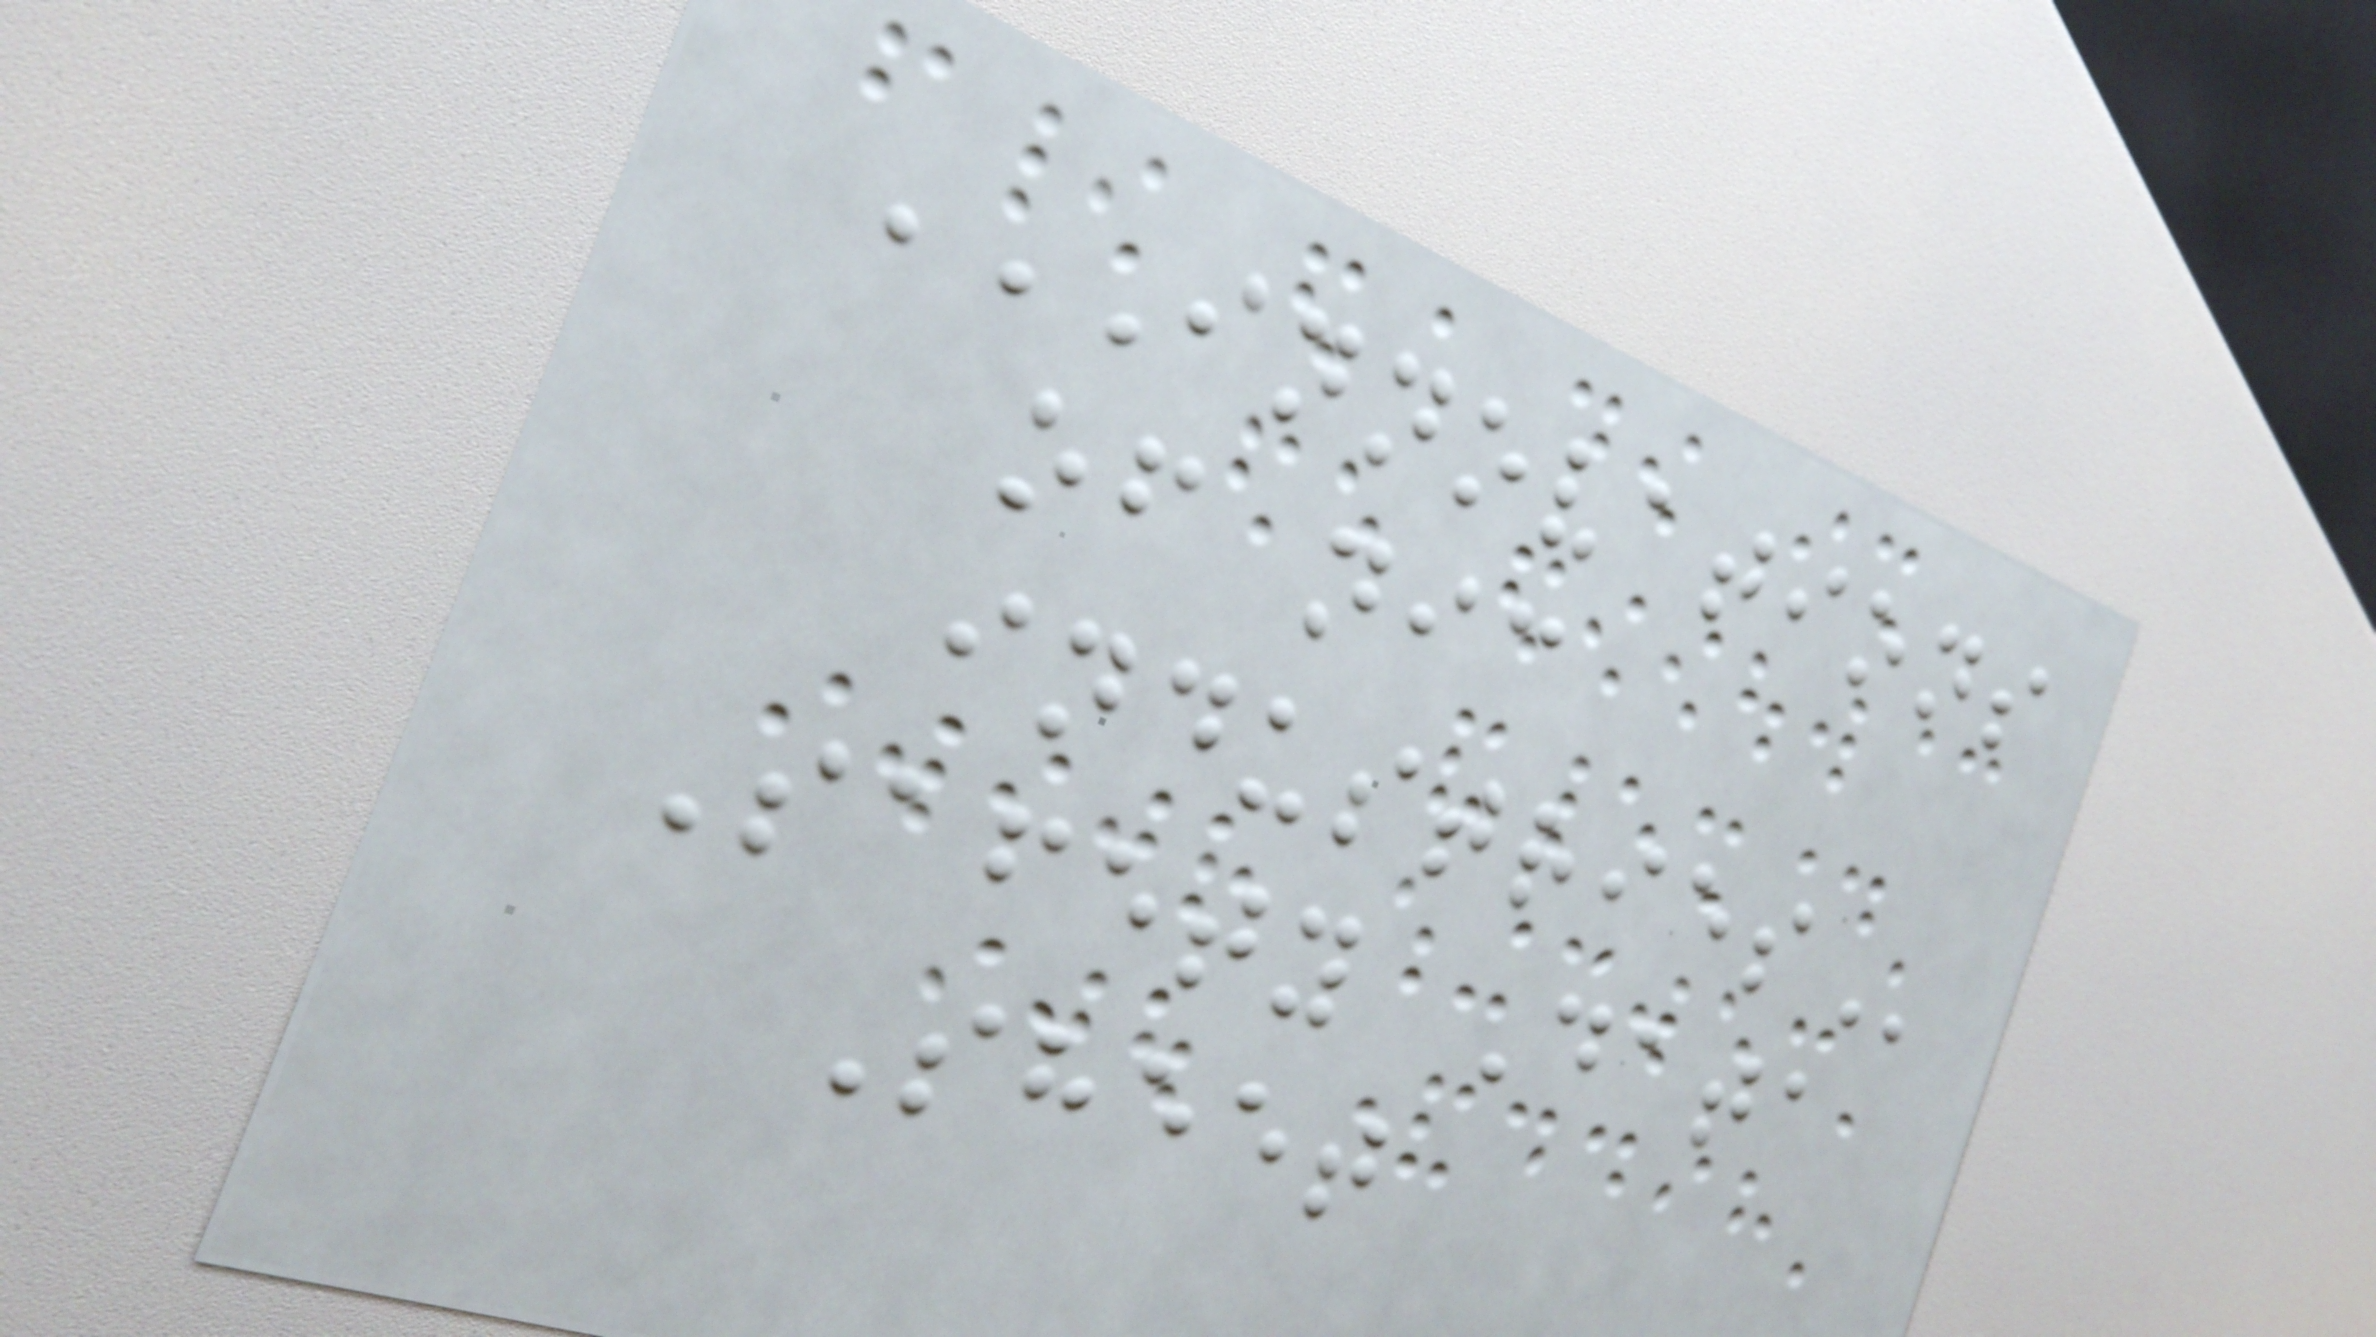INNOVATIONS
OF NIC
INDUSTRIES
Safety Data
Sheet
